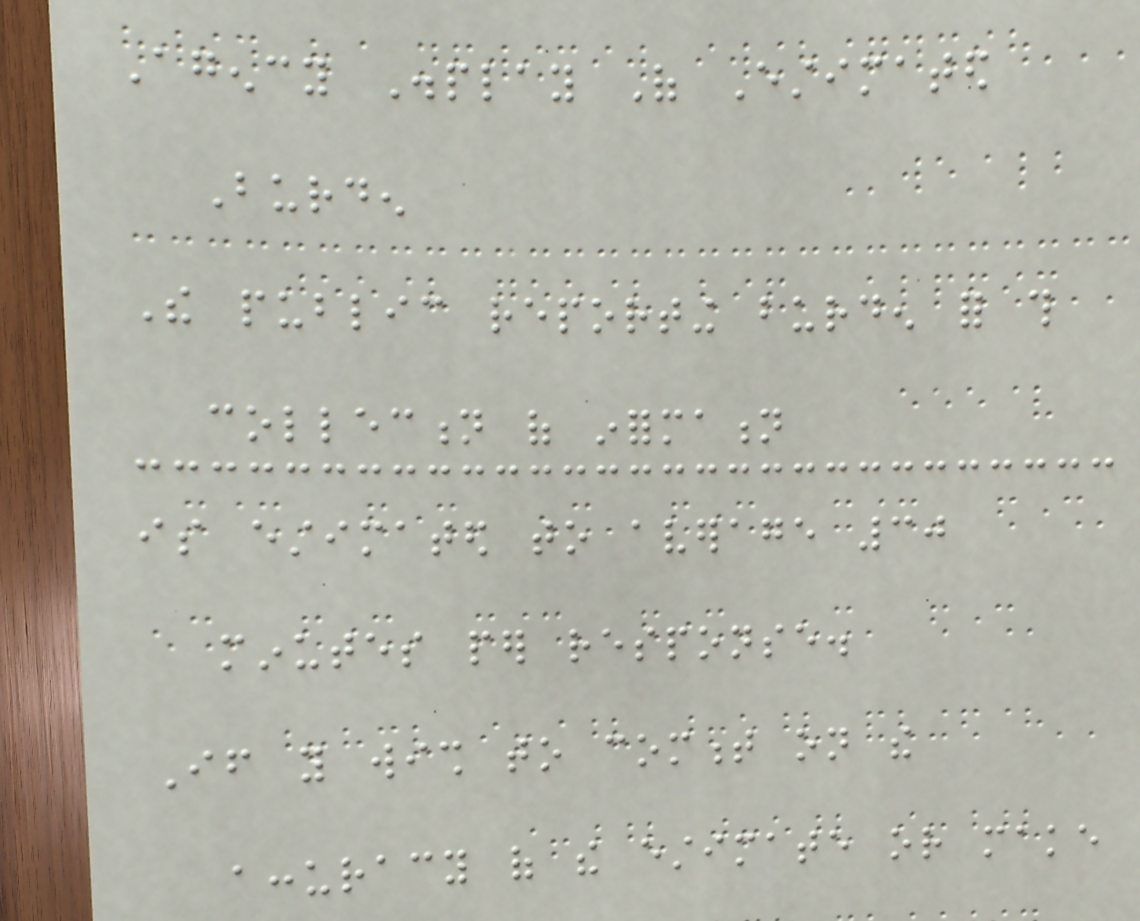Agency Display Of Estimated
Burden
The public reporting burden for this
collection of information
is estimated to average 30
minutes per response.
If you wish to comment on the
accuracy of the estimate or make
